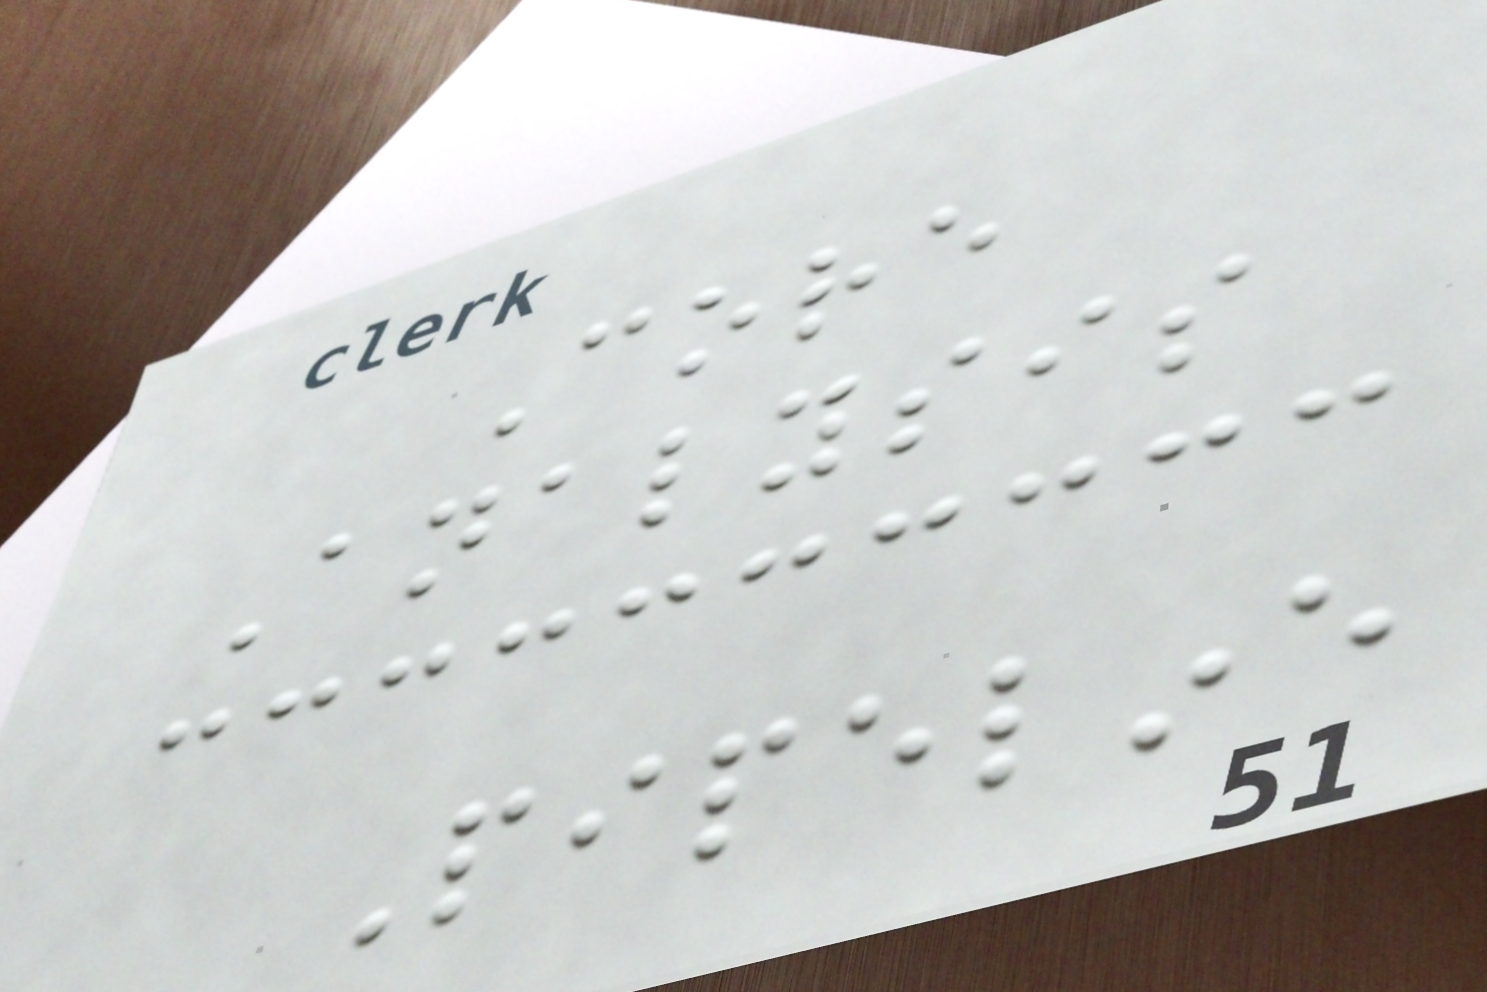Core
Analysis
Pipeline
